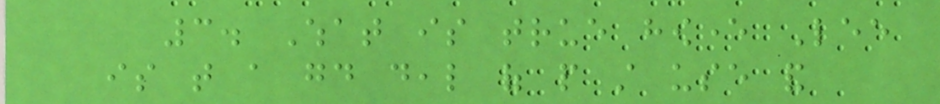3. What is true however Lee
is that a good deal of people still use and
